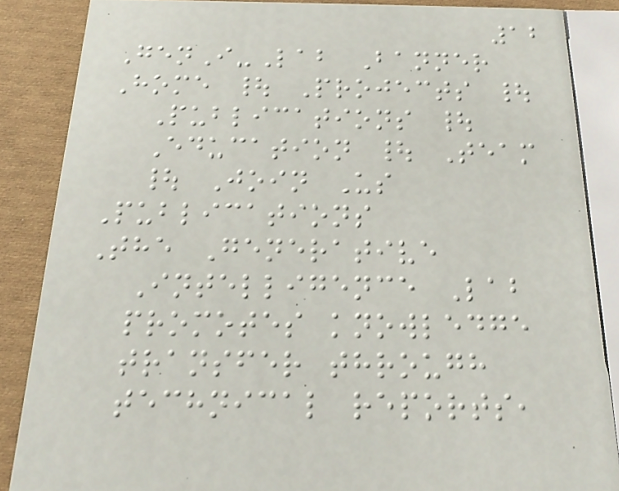12
GenI-Lab Banner
Home | Projects |
Publications |
Education | Team
| Join Us
Publications
The Generative
Intelligence Lab
promotes knowledge
transfer through
technical reports,
